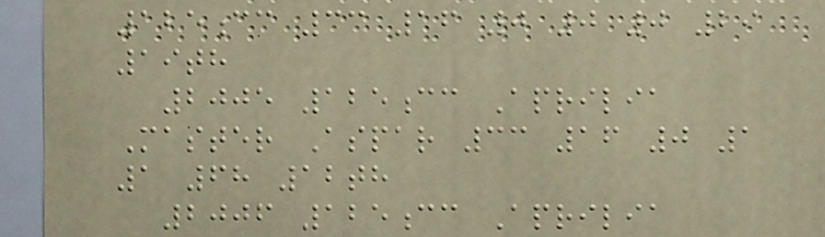125cc 33 16 0 0 0 29
19th
2005 125cc Aprilia
Master Aspar 33 16 0 1
1 68 12th
2006 125cc Aprilia
